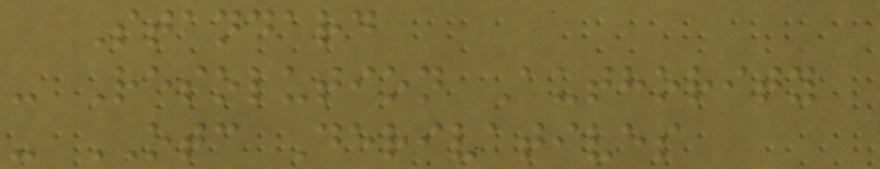Standard
- Resolution Authority
- OTC Derivatives
